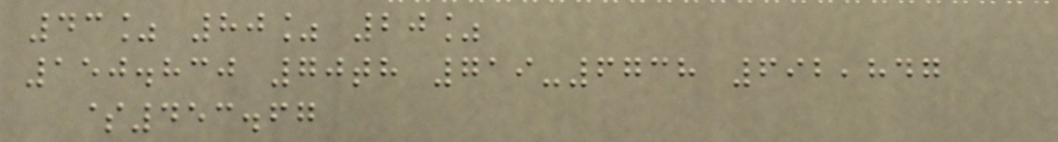43% 80% 20%
150.830 70th 719-6738 692,847
$453.67
